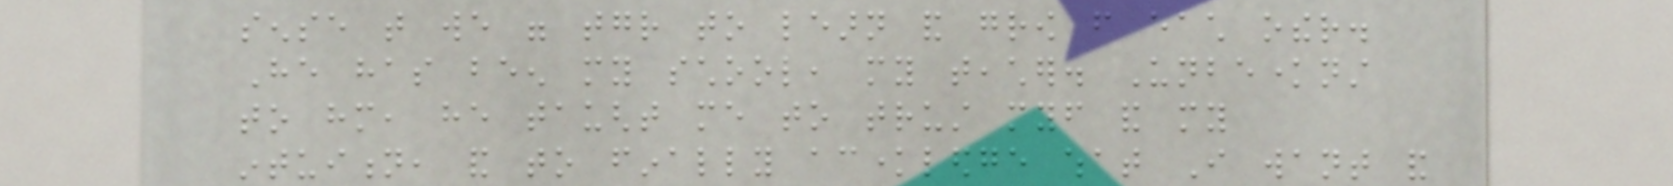sense that we were together to learn and grow from each other.
He has been my school, my teacher. Unbeknownst
to him, he taught me to trust myself and my
intuition, and to finally acknowledge what I want and
